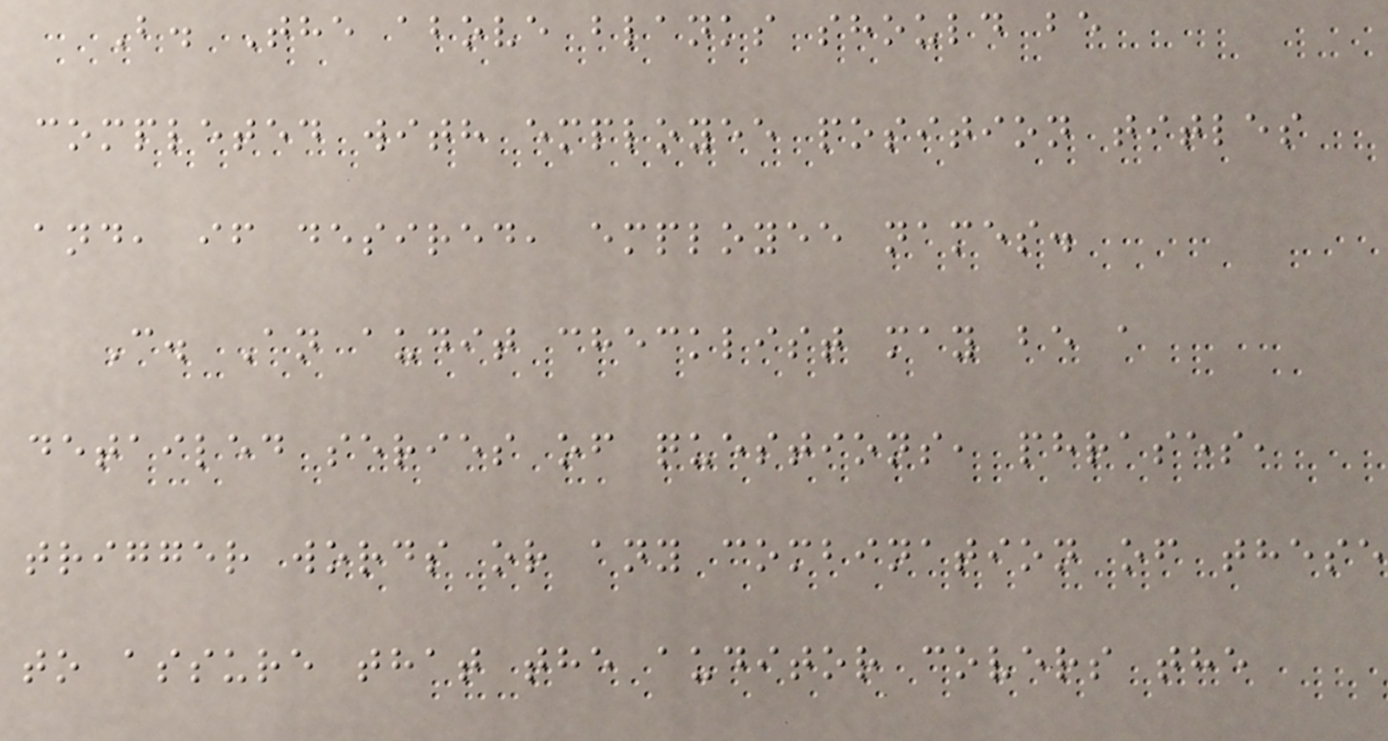B. The above blanks should be
completed with employee position titles
and, if desired, employee names.
C. An audit checklist may be a
detailed series of questions, phrases,
trigger words or any combination of these
to assure that the auditor covers the
